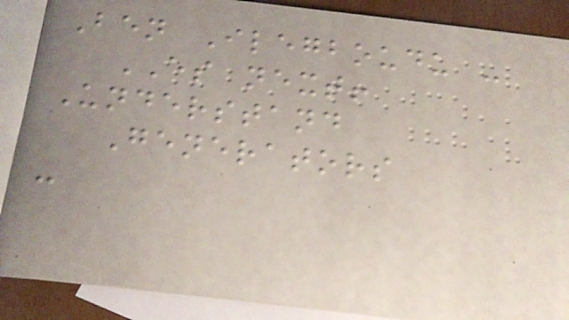Ben Ilegboudu -
ES next!
Understand
Generators
-
